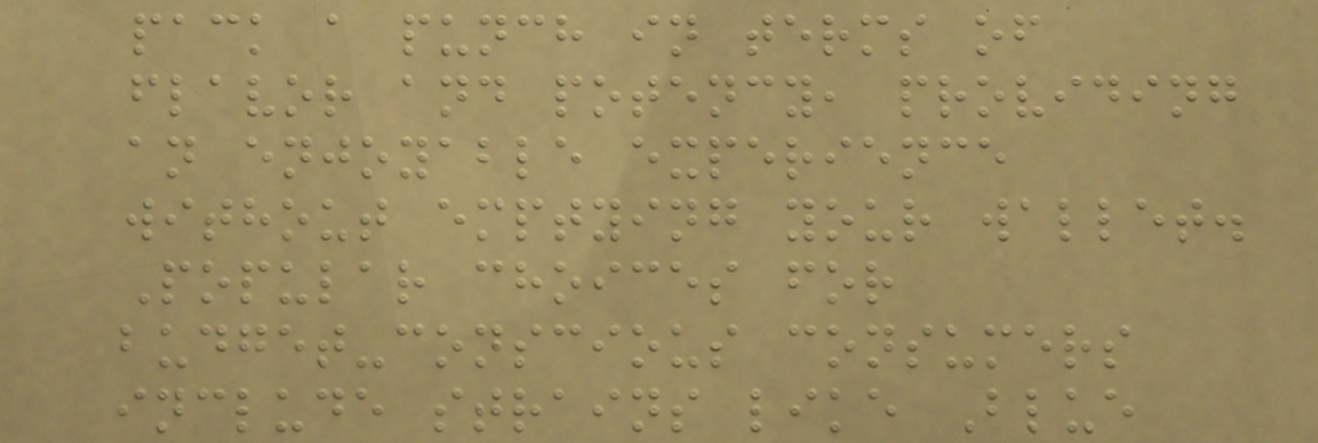pack a punch in terms of
flavor and potency, providing
an enjoyable experience
without emptying your wallet.
Popular choices for
budget-conscious consumers
include strains like Blue
